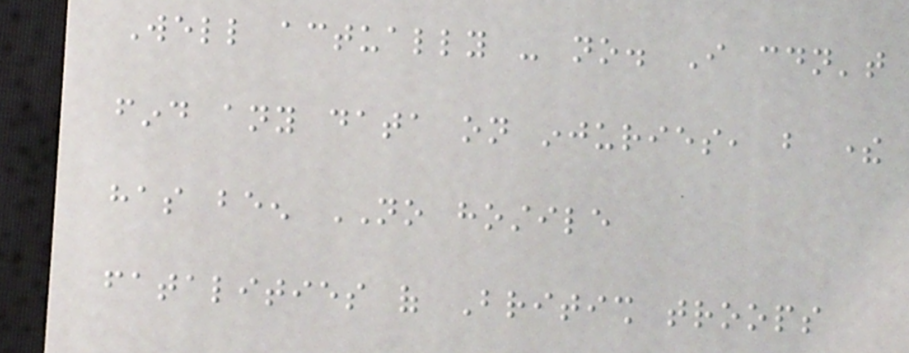Well actually - no. I couldn't
find any data on injuries, but there
has been NO hostile
fatalities of British troops
